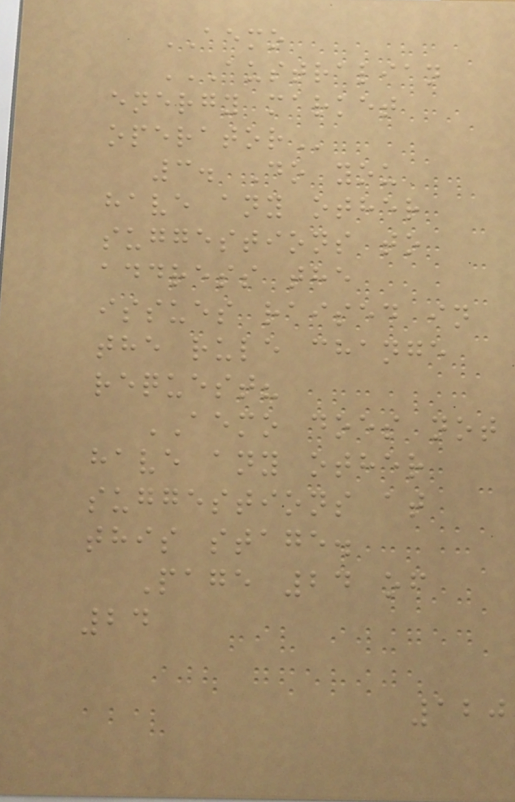AEMO
AUSTRALIAN
ENERGY MARKET
OPERATOR
3. Do you
have any other
suggestions to
address the
issues raised in
the rule change
request?
AEMO does not
have any other
suggestions at
this stage.
Page 24 of
24
120
